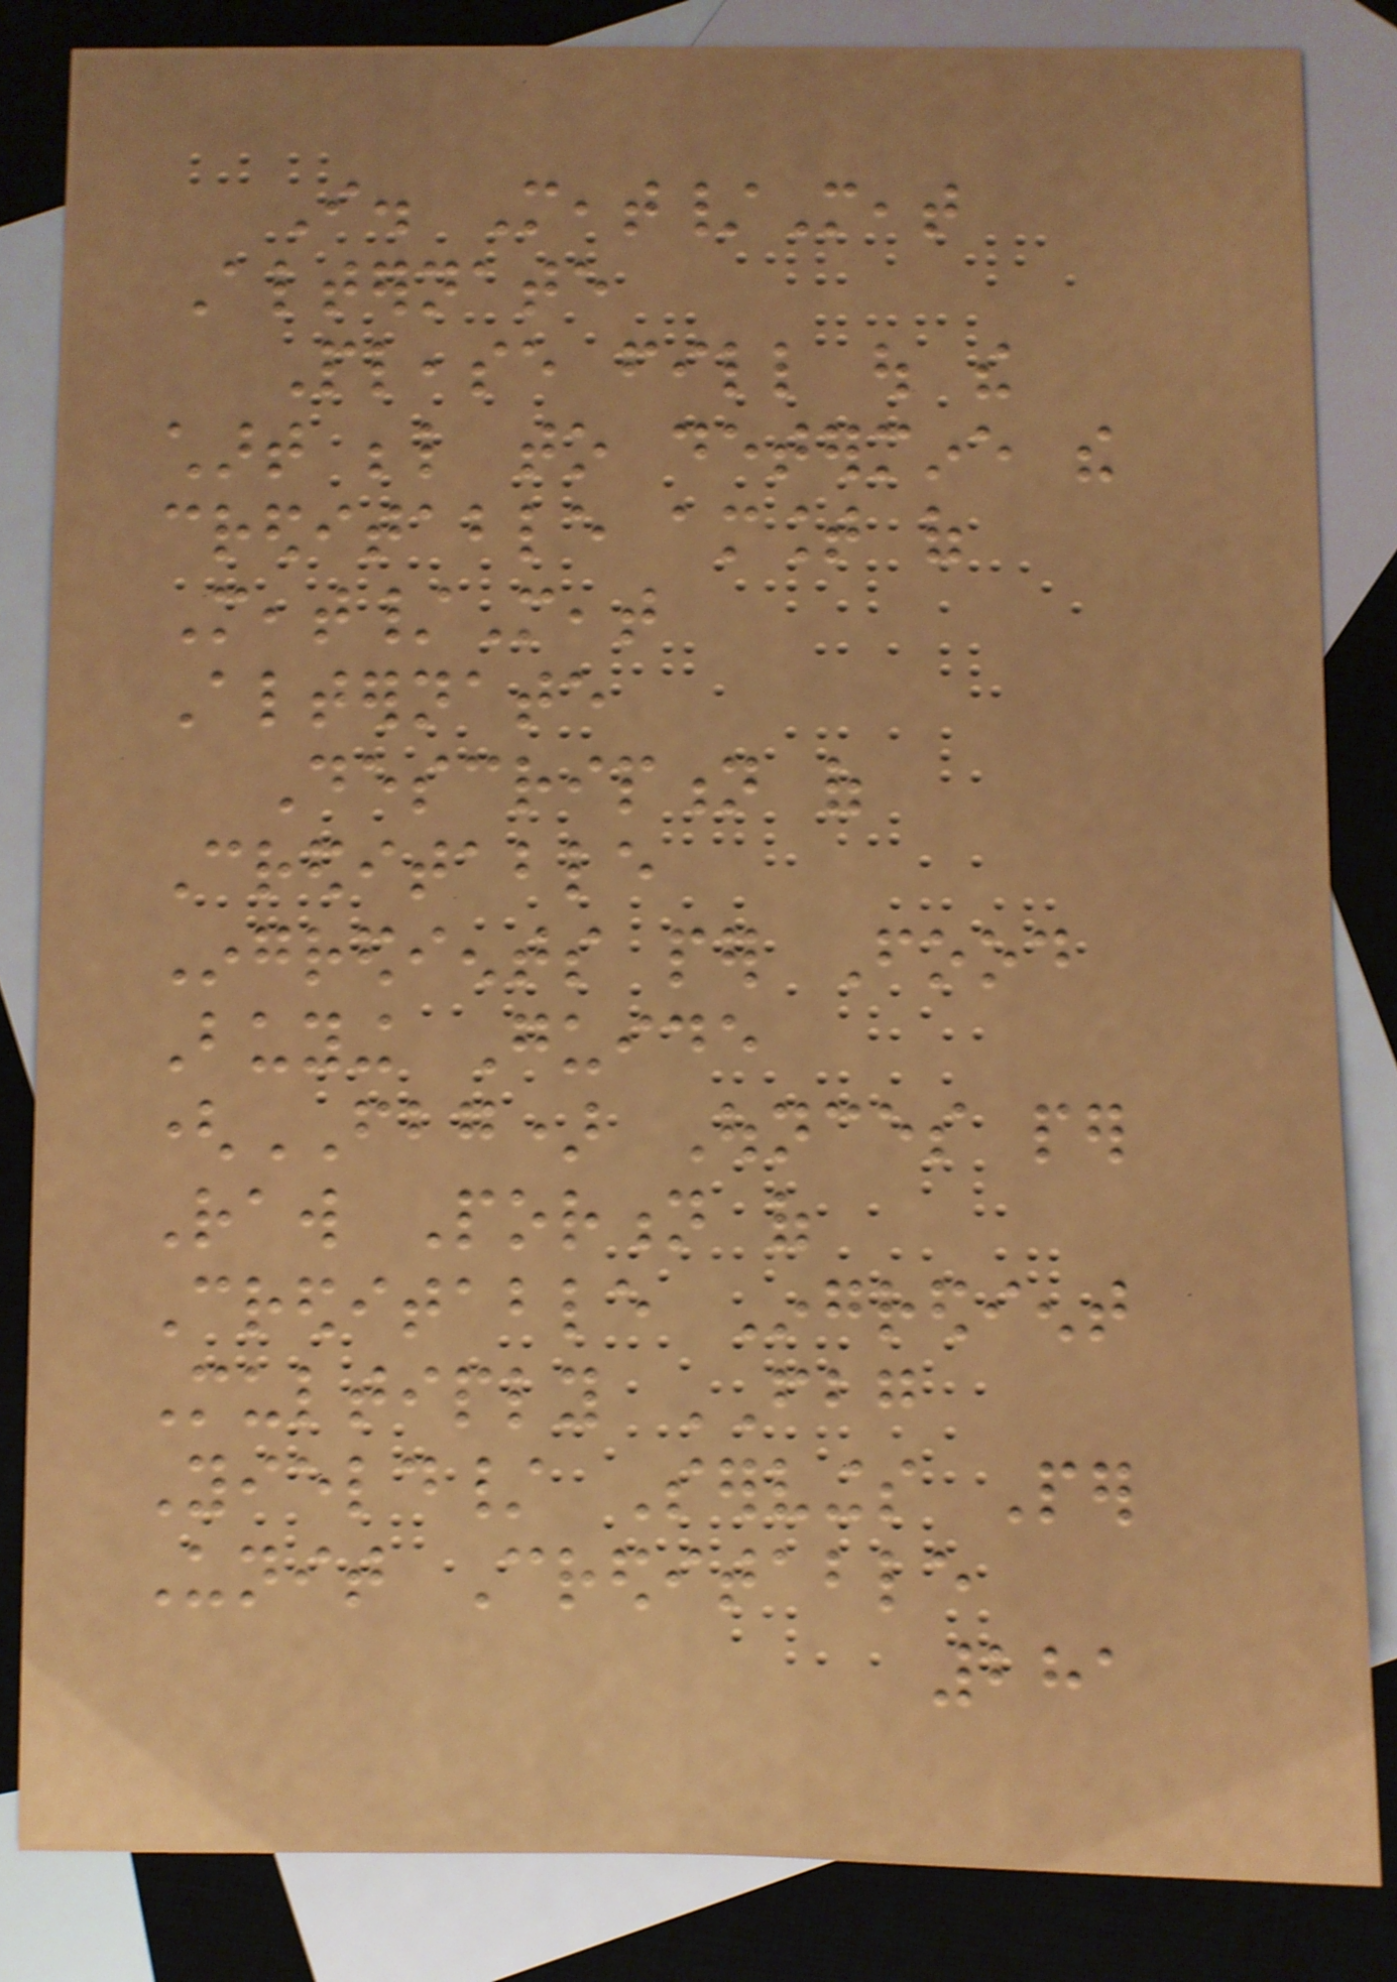I. Meat/Meat
Alternate
Please fill out the
chart below to determine the
creditable amount of
Meat/Meat
Alternate
Description of
Creditable
Ingredients per Food
Buying Guide
(FBG) Ounces per
Raw Portion of
Creditable Ingredient
Multiply FBG
Yield/ Servings Per
Unit Creditable
281
